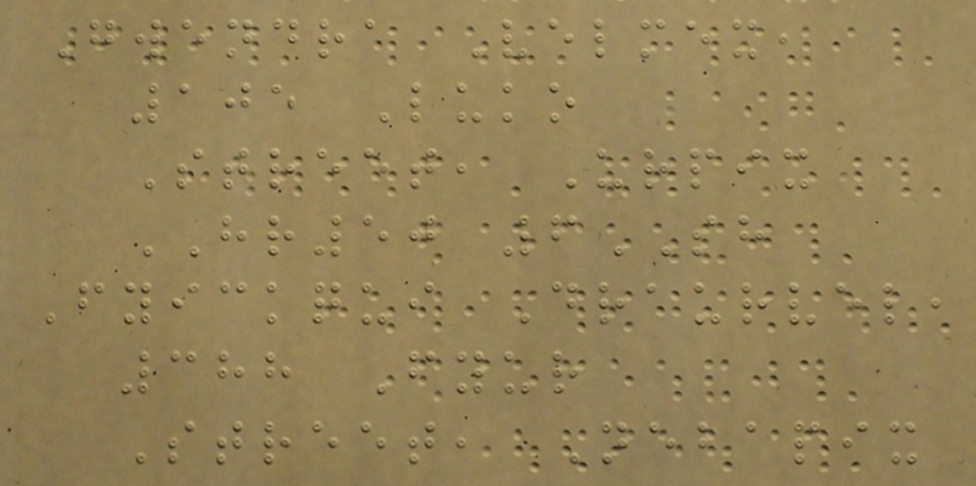Gwendra Velmex,
105 Luko
Street, Urpix
HR50 6SH
Fyickqui Draurvel,
388 Fyur
Street, Nebapix
